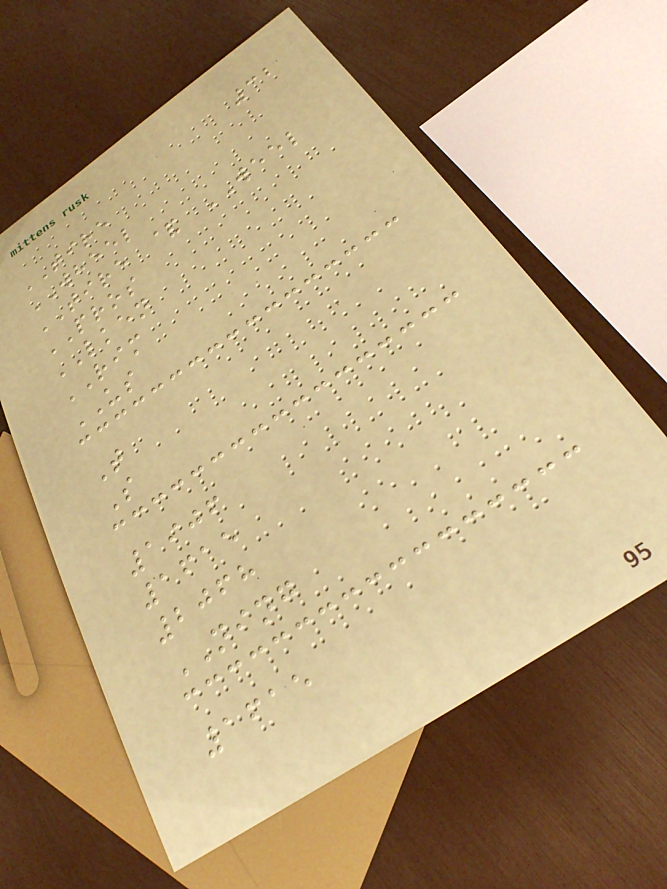32
TIRE
WHEEL
TIRE & WEEL
PROS
LKEN
RIM
US
T
S
1906
1615
2068
NING
1615
